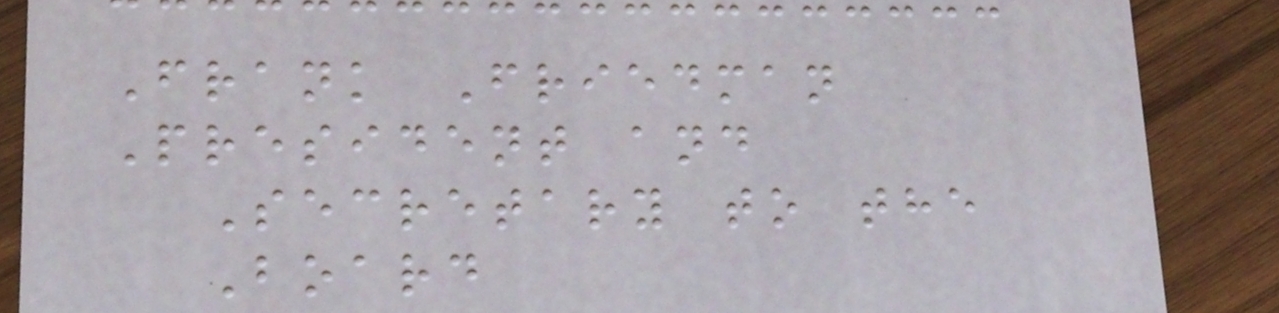Frank Friedman
President and
Secretary to the
Board
